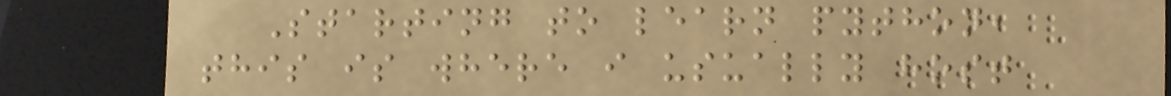Starting to learn python,
this is where i usually host
